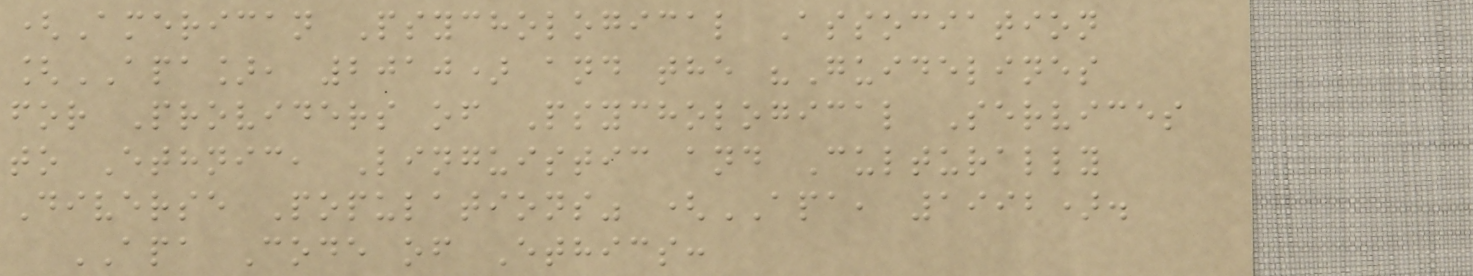(American Psychological Association
[APA], 2010) and the "Guidelines
for Providers of Psychological Services
to Ethnic, Linguistic and Culturally
Diverse Populations" (APA, 1992).
APA Code of Ethics:
